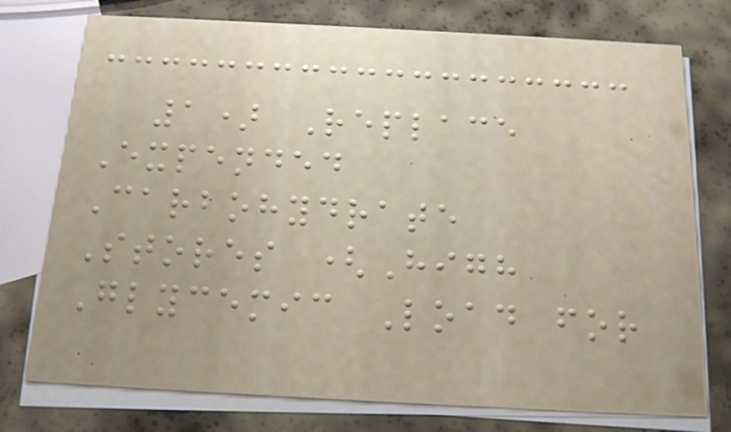1) Replace
Expended
Carbohydrate
Stores (High
Glycemic Load for
